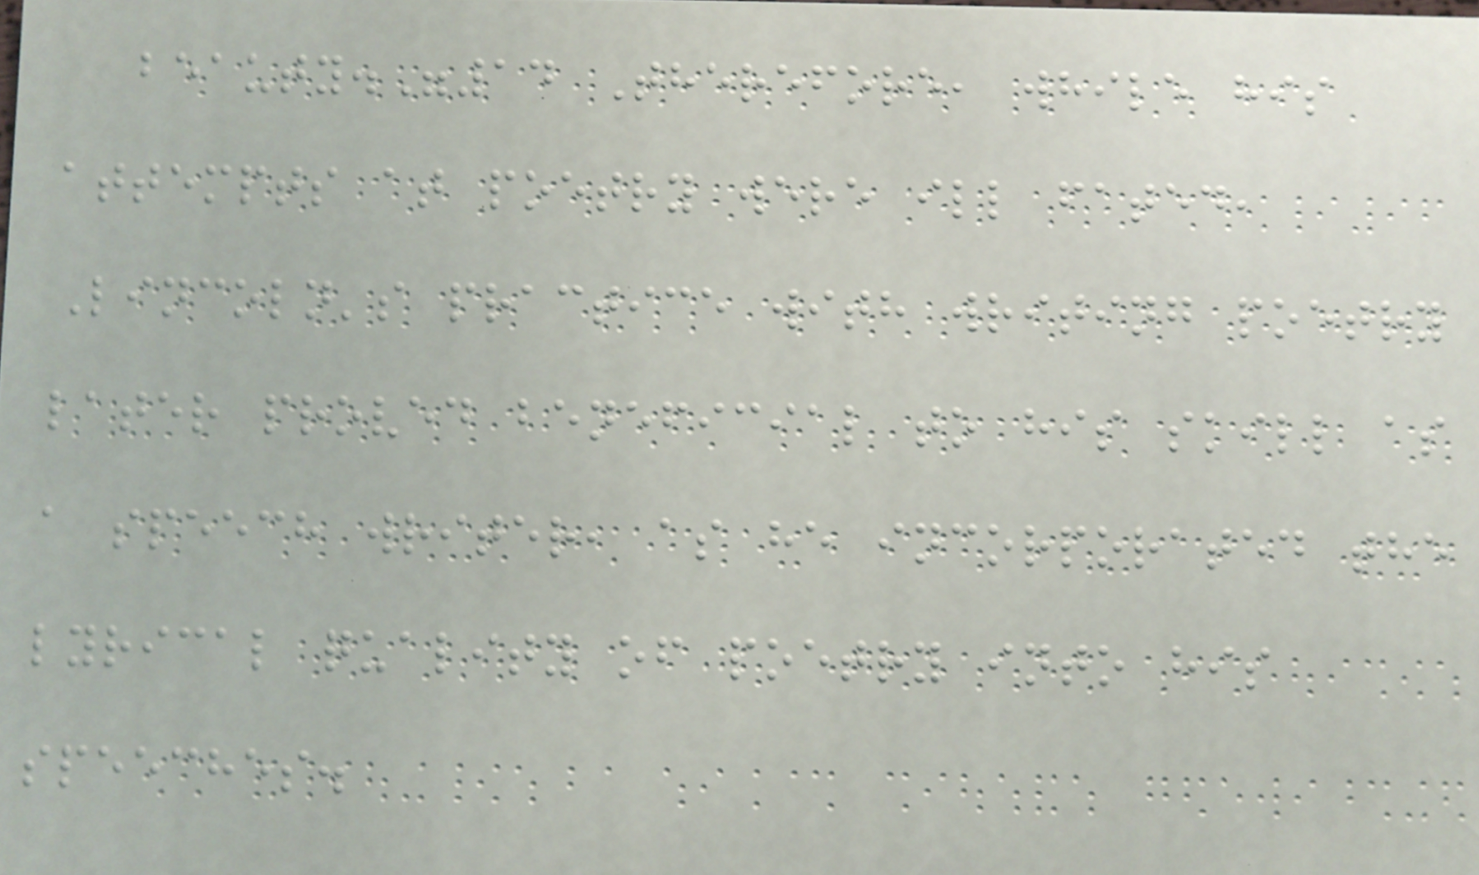beauty."14 Therefore, while his
attempts at poetry were ill fated,
Lincoln's practice with writing poetry
later proved beneficial to his skill as
a speech writer, as he incorporated the
lyrical quality of poetry into his
speeches.
